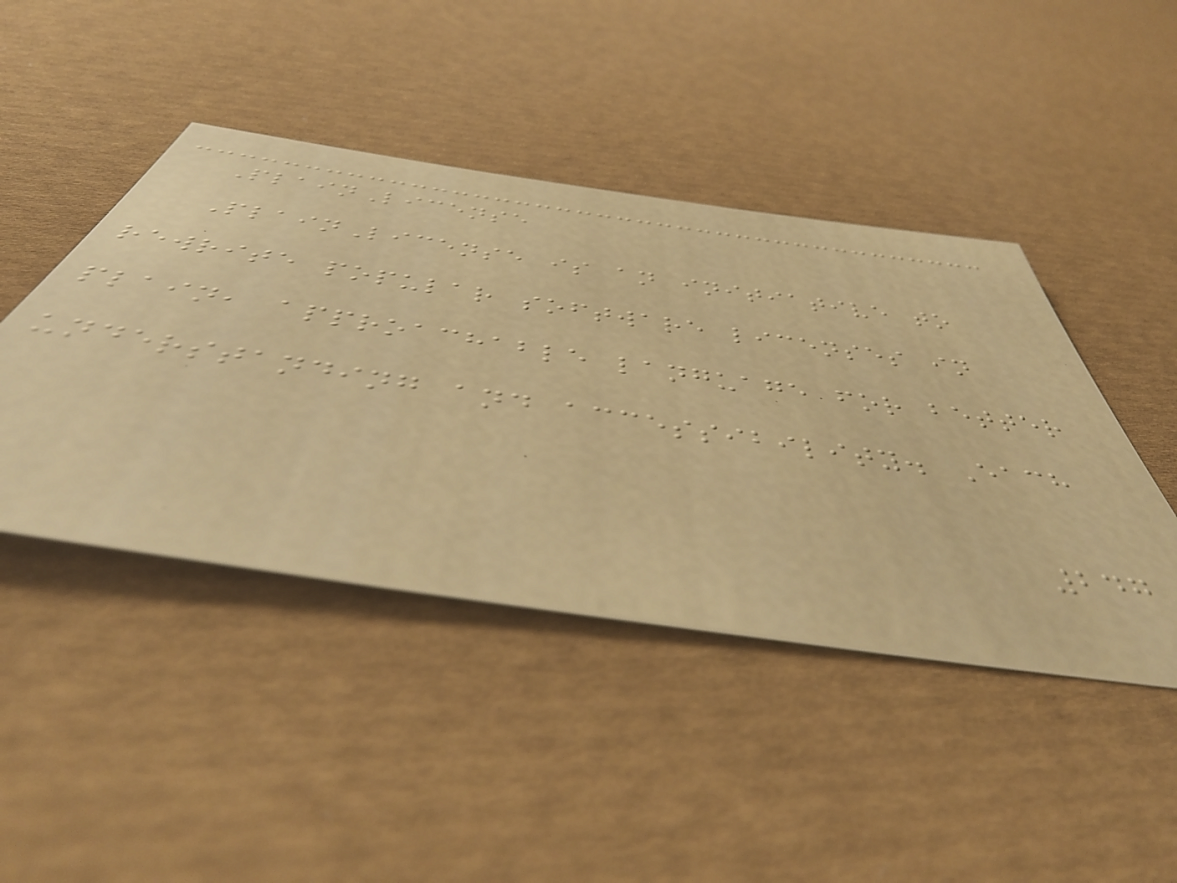PlainLicense
PlainLicense is an initiative to
rewrite popular software licenses in
plain, approachable language for better
understanding and accessibility. Each
247
